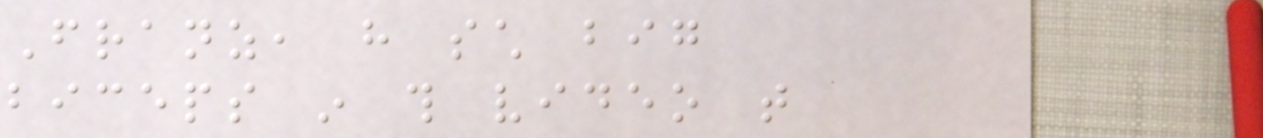Franz, have such big
biceps in this video that
